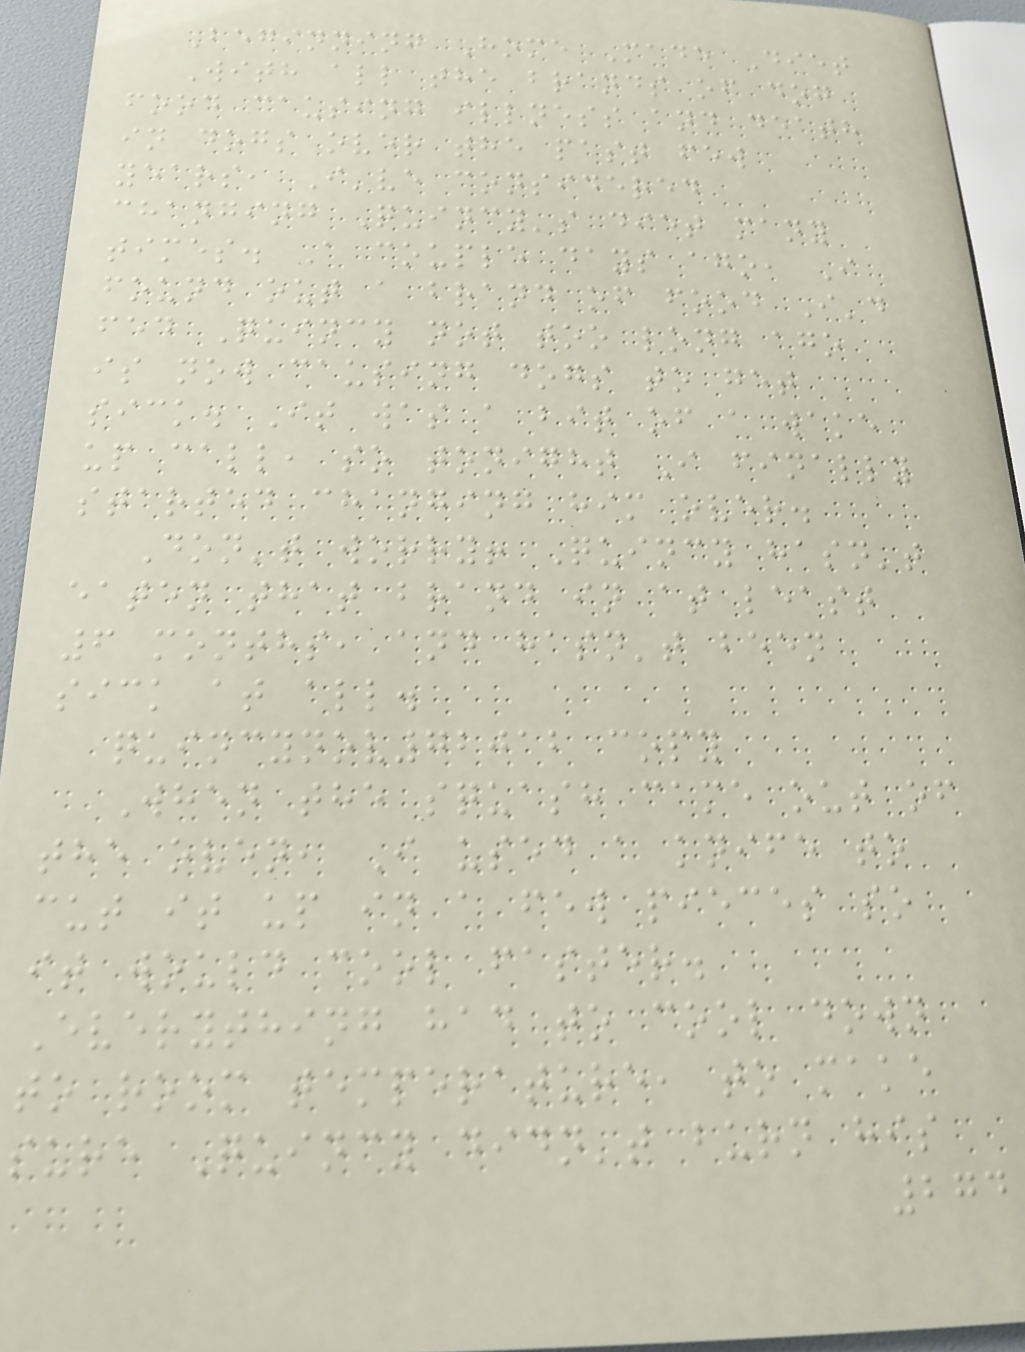Beginning Home Made Diet
With all the brands of dog
food causing illness and death
in dogs over the past few
years, I've considered
changing Quincy's diet many
times. A couple days ago, I
found out a brand of food I'd
fed Quincy not too long ago
is now causing dogs to get
sick. It was a bit of a wake
up call, so tonight I finally
started changing him over.
Don't worry! Quincy hasn't
eaten that brand in at least
6 months, and hasn't been
sick at all.
quincynov72012 copy
When the squash came out of
the oven, I used a knife to
cut it up in a few pieces so
it would cool faster.
Everything had to cool down
to room temperature, to make
sure Quincy didn't burn his
274
